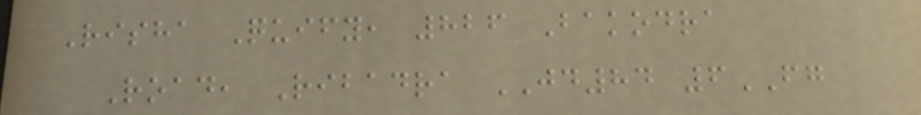Risha Quify, 826 Bakodra
Road, Ribadra JD84 6FG
